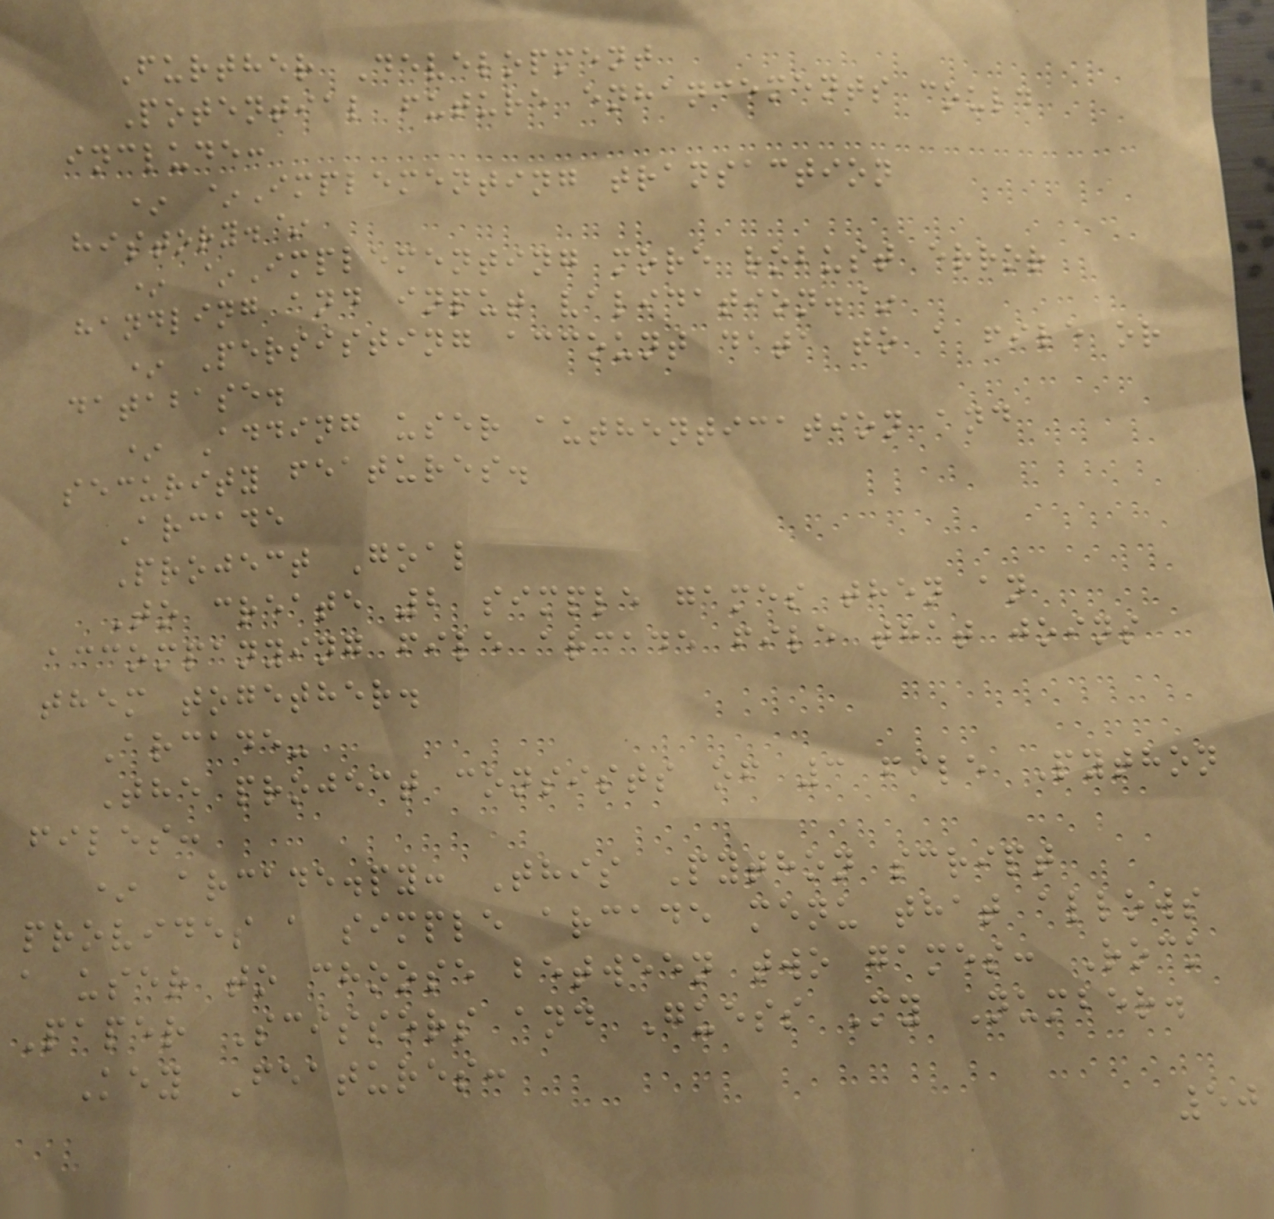Further Development
Potential future enhancements could
include:
* ~Implementing transaction
history.~
* ~Implementing more robust error
handling and input validation.~
* Persisting account data to a file or
database.
* Adding user authentication and
security features.
Arcade
Project Goal
To create 2 simple games then an
accompanying file arcade file that joins
them together.
Arcade-
The project consists of 3 file Python
files:
* arcade.py: This Python script
provides a simple arcade menu that allows
a user to choose between two games: Rock
Paper Scissors and Guess My Number.
Key Features:
50
